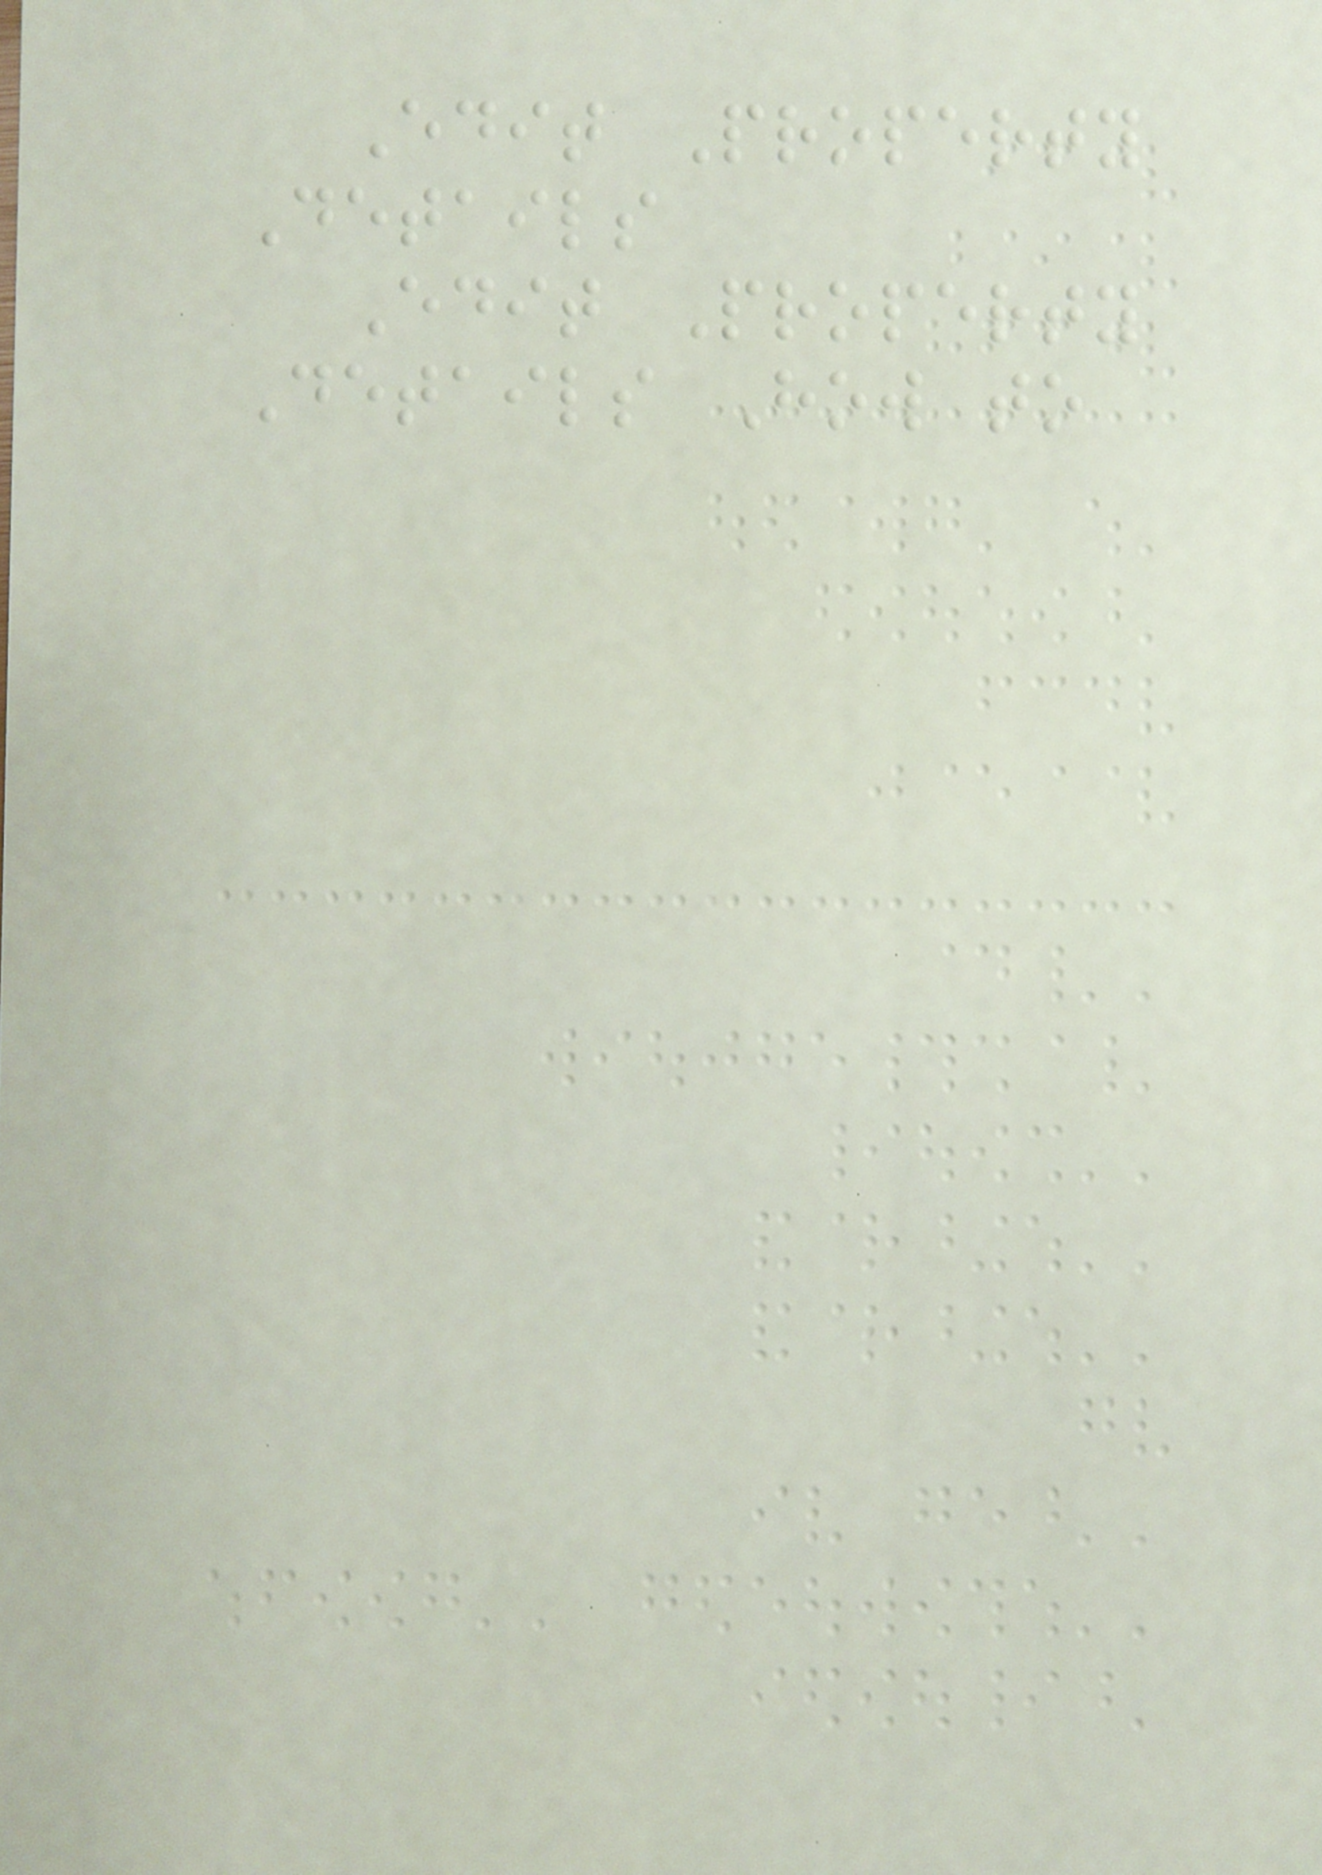Edit Property
Details
Edit Property
Details How to
